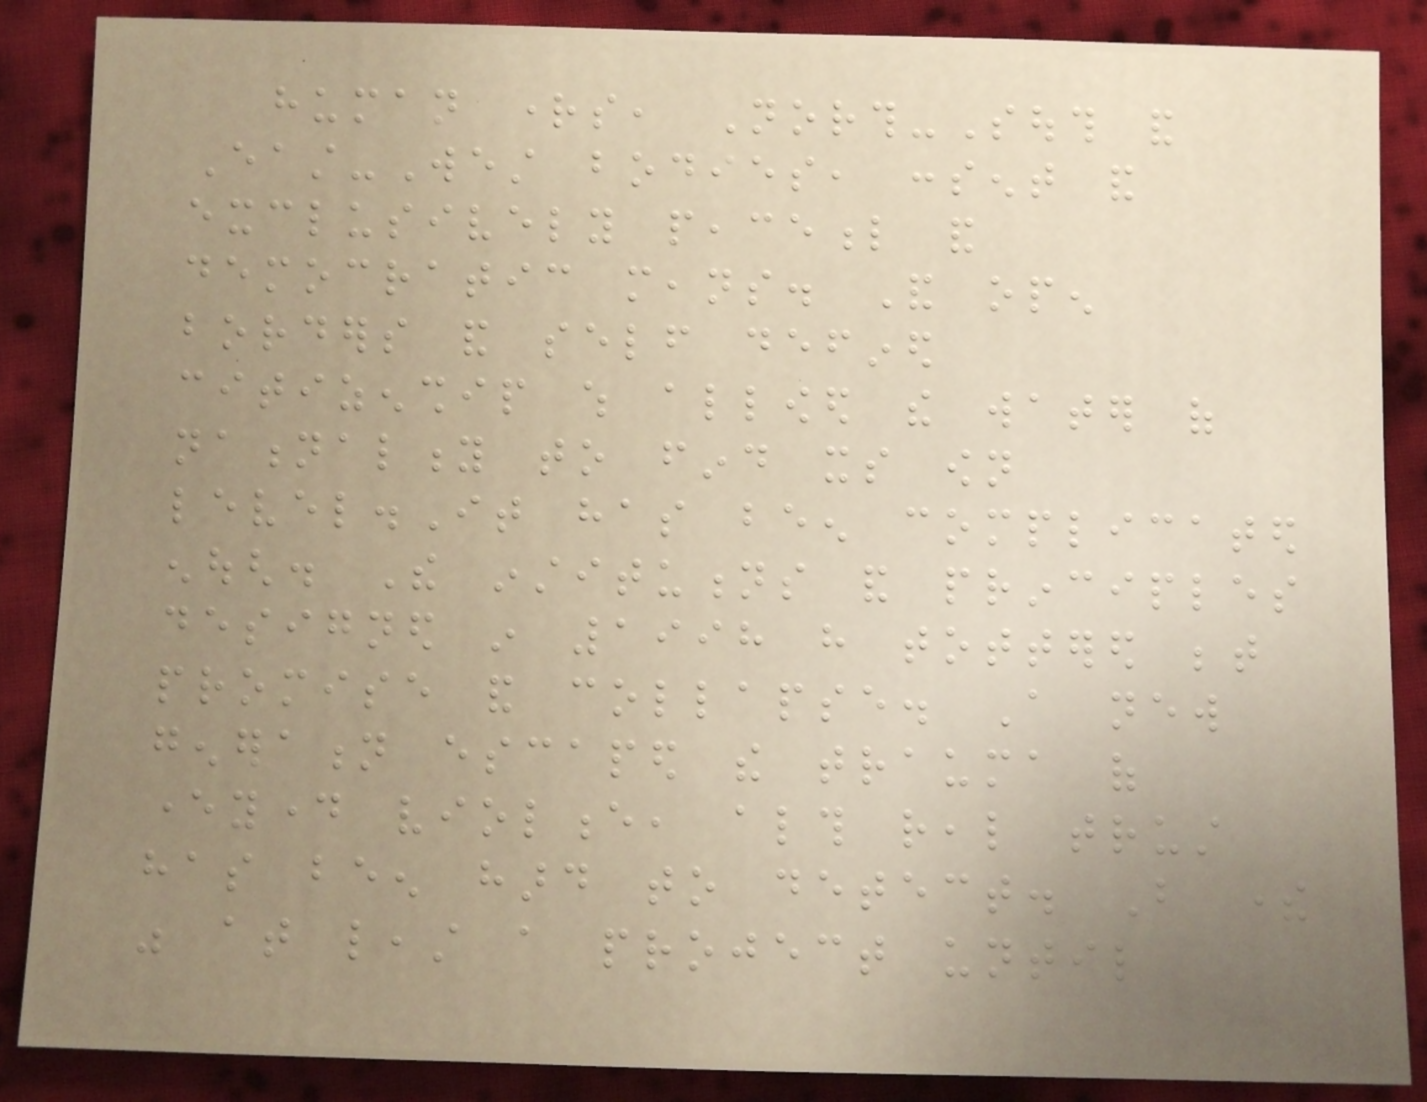human rights, North-South and
East-West bodies, consent and
exclusively peaceful and
democratic means. And open
borders and self defined
citizenship which allowed the water of
nationality to find its own
level.It has been complicated
enough. The institutions and principles
designed in 1998 have tottered between
promise and collapse. A new
generation escaped the trauma of
everyday violence, although real trust
has been hard to detect. But there
was at least a project until
